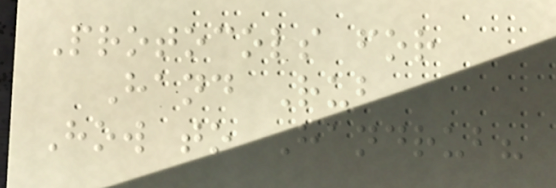Protocols for
Hand Rub
How to Handrub?
